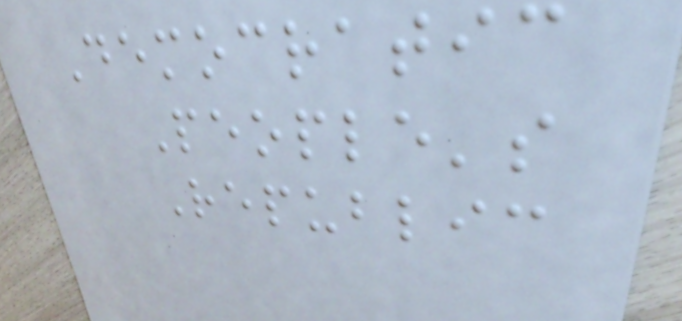Democratic
People's
Republic
